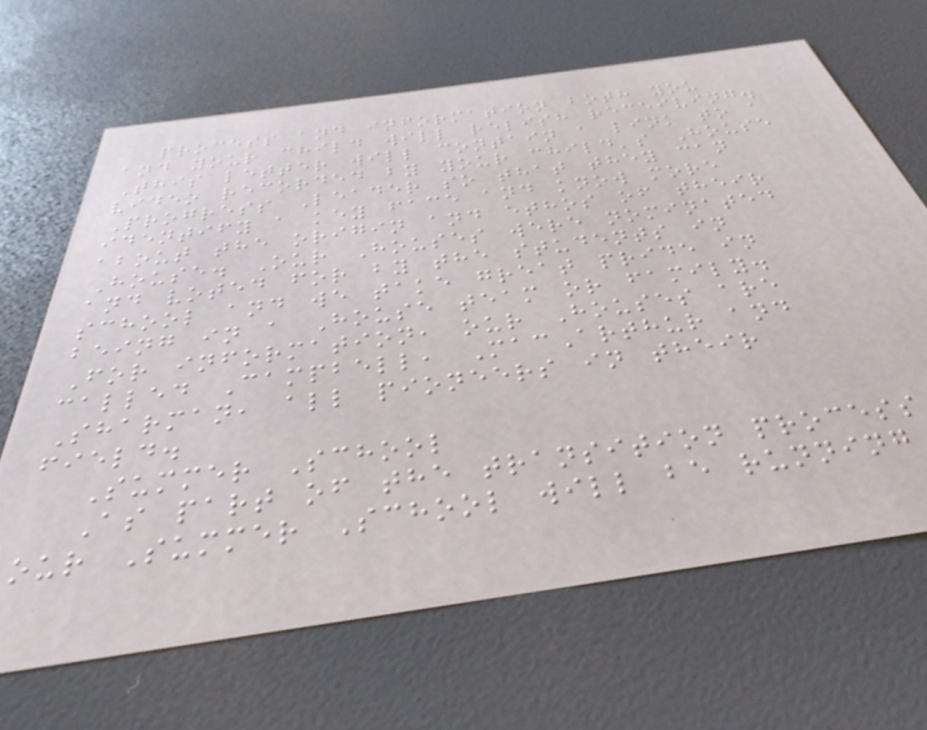process and information both you
and your child will relish receiving.
This letter will contain a link to a
video recorded by your child's House
Progress Leader so that they can
identify a key face and know more
about the origin and ethos of their
House. Our Houses were nominated
and voted for by the students in
school and we take great pride in
being in a House team or family.
For information, our Houses are
called Campbell, MacArthur and
Sharman, all pioneers in their
field.
Summer School
As part of the transition process
our Summer School will be running
